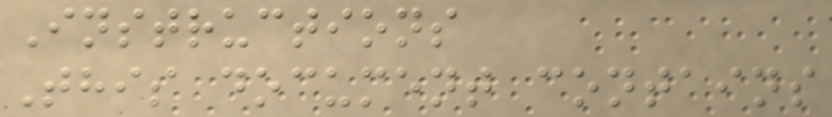Instructions
This document contains
